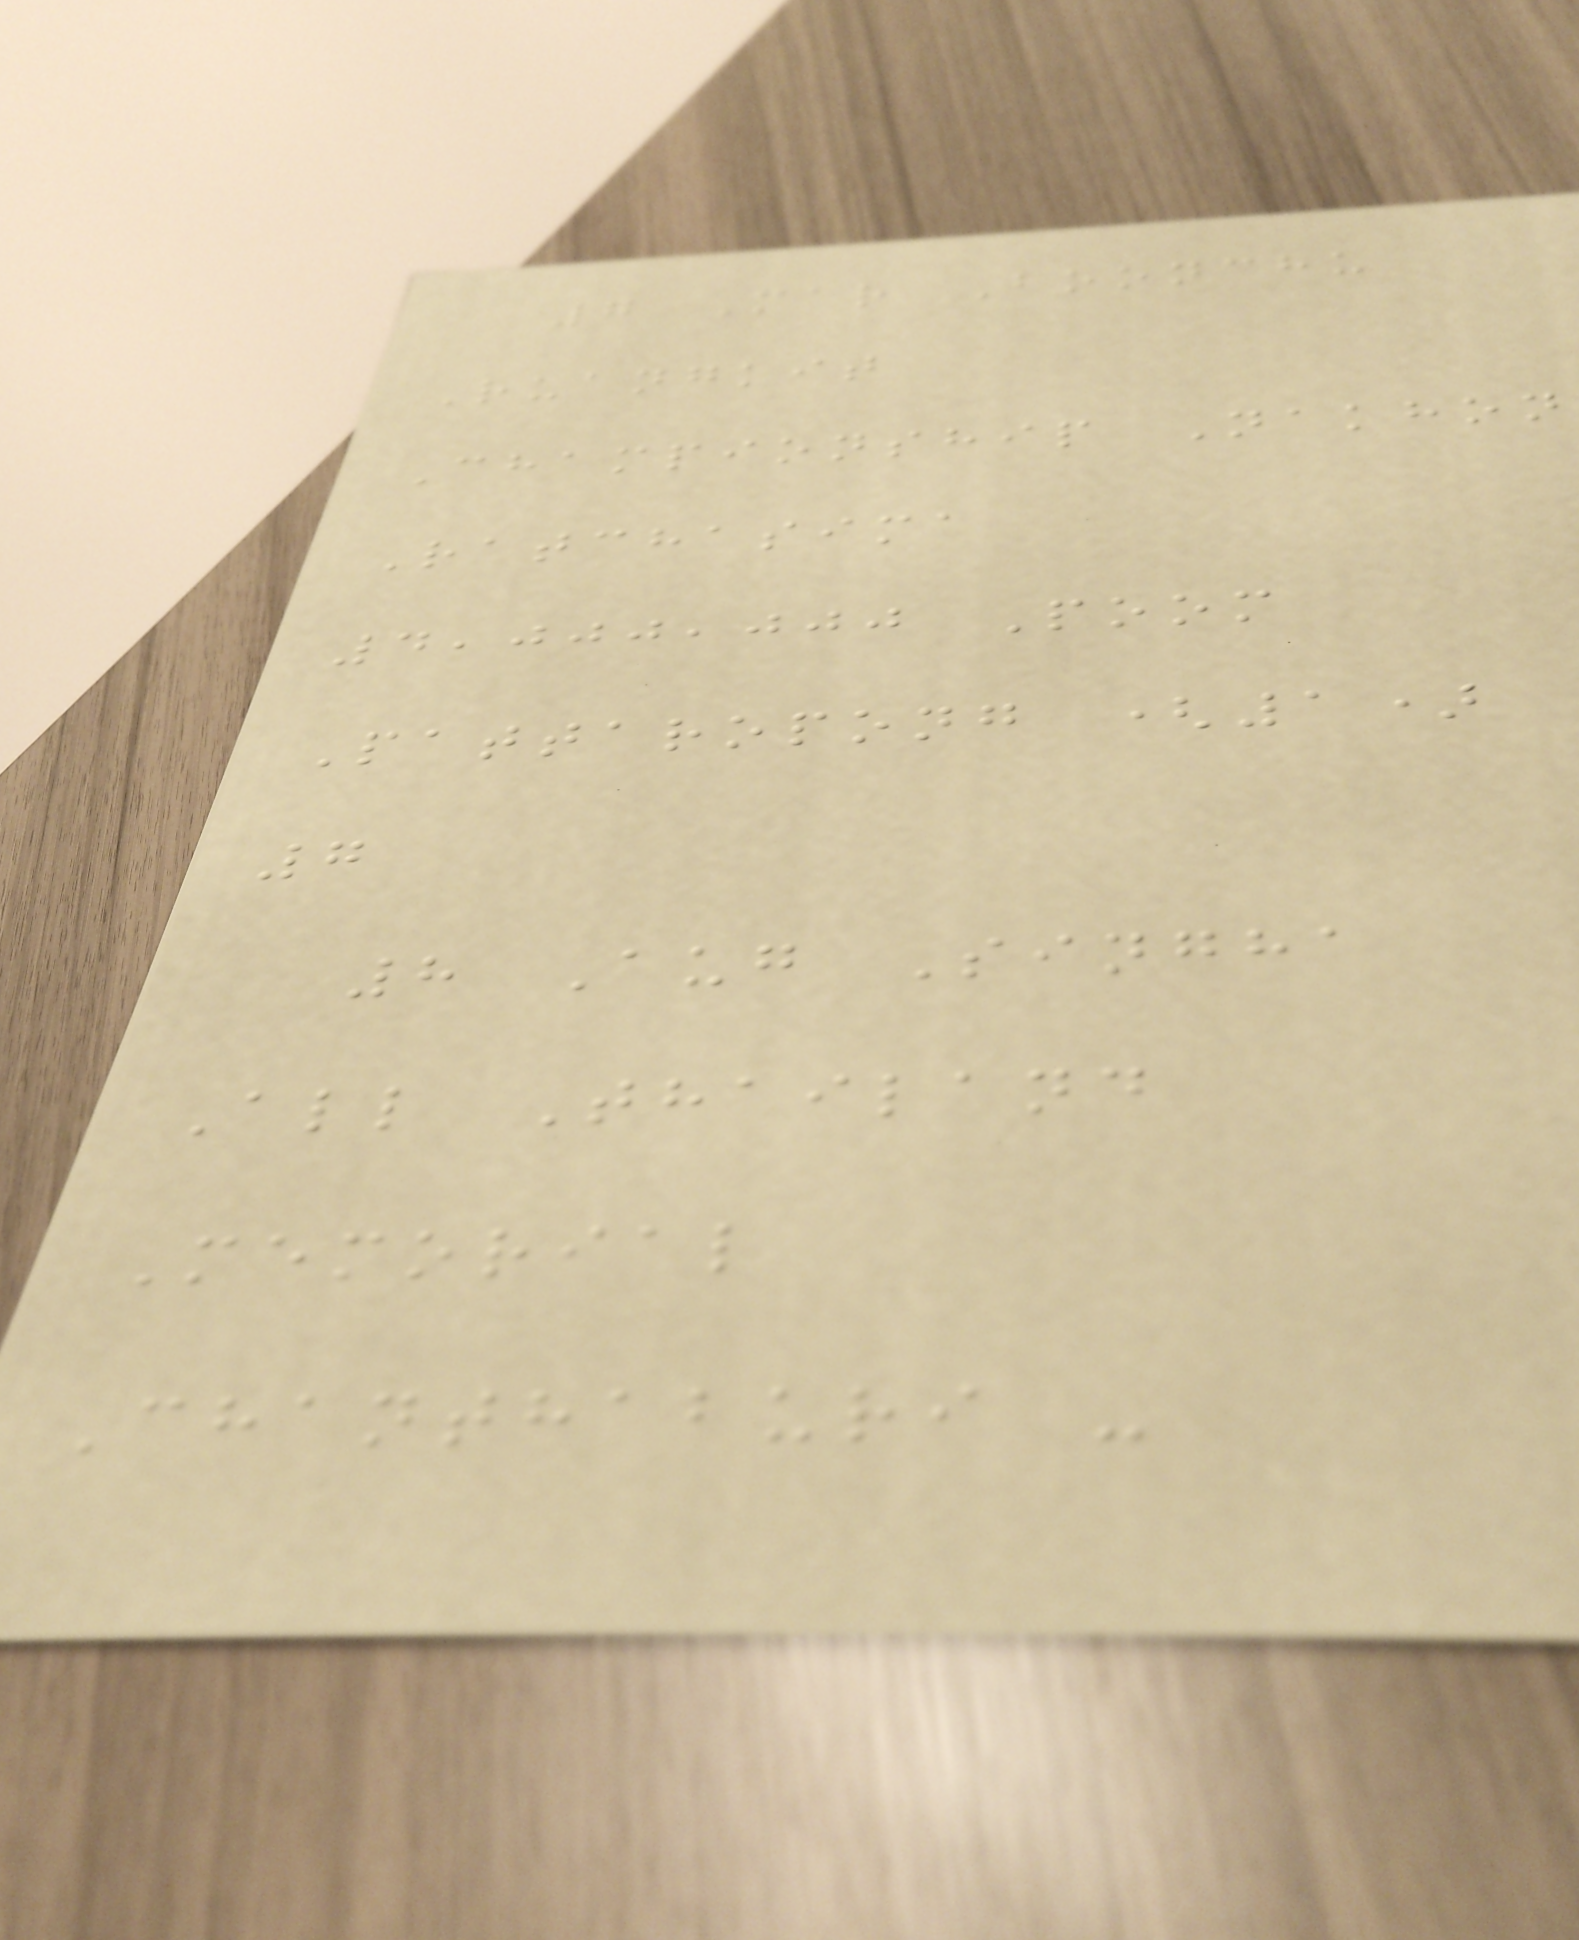7 Mar Boonchu
Ruangkit
Championship Nakhon
Ratchasima
4,000,000 Poom
Pattaropong (1)
7
8 Aug Singha
All Thailand
Memorial
Chanthaburi -
